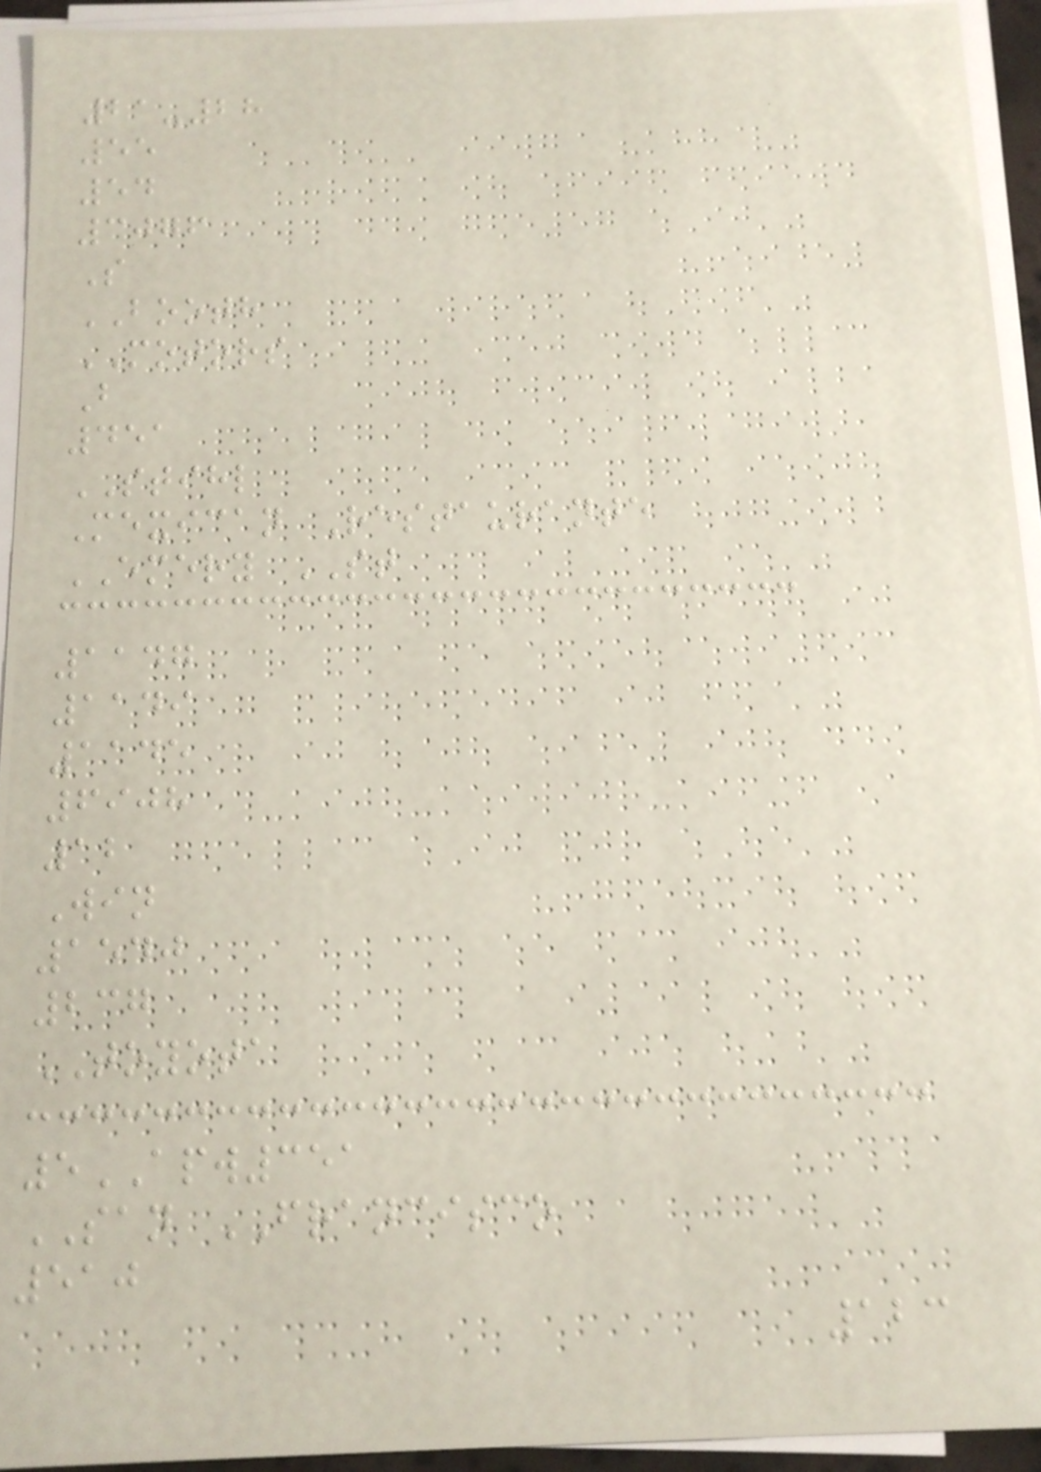21-28
55
54
3076
S
BOOTH
MOTORS
B
451
STIHL
Mexican Restaurante
EMERY ST
1147
1149
1145
6908
12
Win
1540
237
TOYOTA
5APW351
SAN FRANCISCO
510
123
